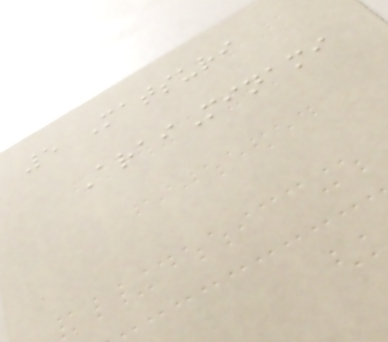5 Matsuri
AraiMinami
